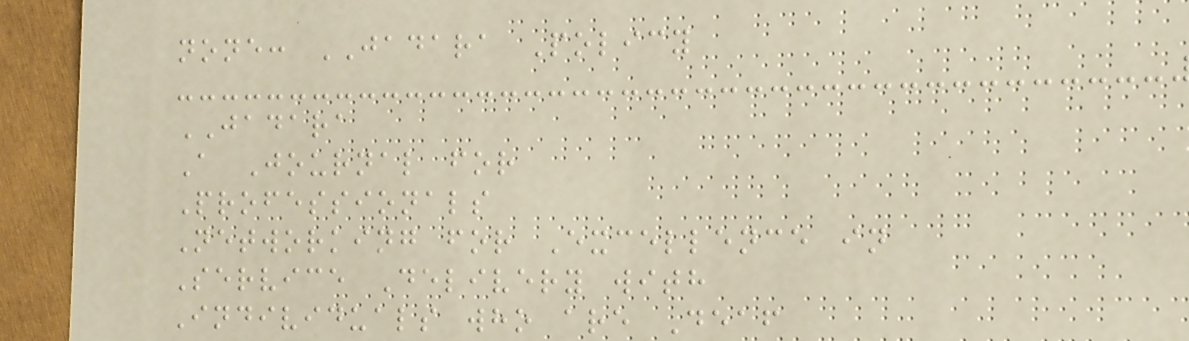none: JADARA Policy
JADARA
A Journal for
Professionals
Networking for Excellence in
Service Delivery with
Individuals who are Deaf
